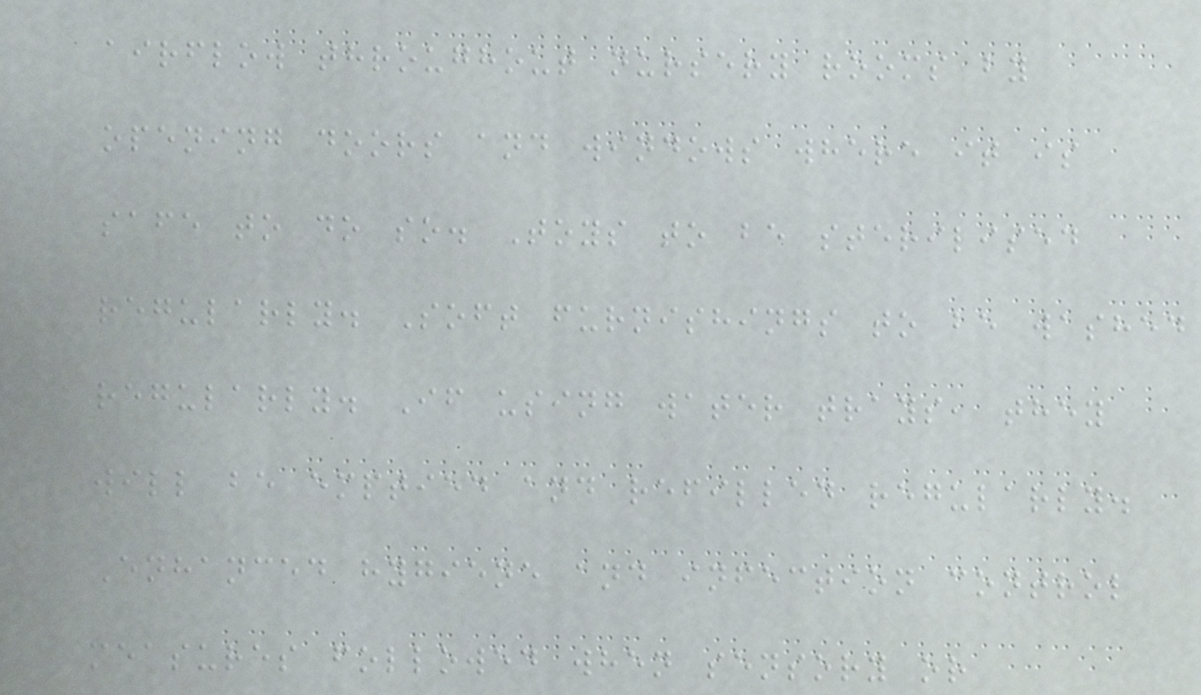airflow throughout nursery rooms by
opening doors and windows where it is
safe to do so. Toys to be sterilised
regularly. Soft furnishings to be washed
regularly. If using water trays, they
will be emptied and refilled regularly.
Enhanced hygiene and infection control
measures followed when sensory or
